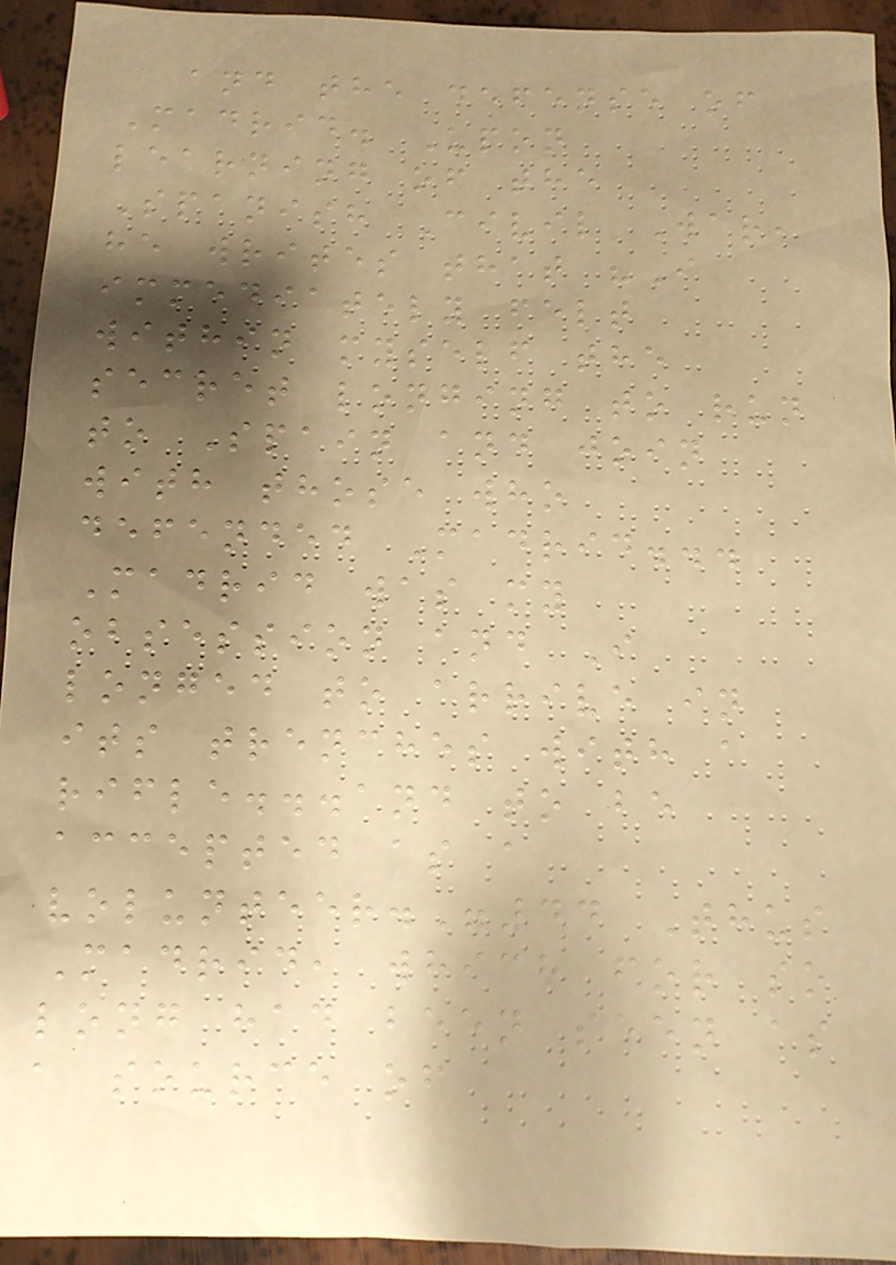and the defense of
Madrid. Upon
learning of the
Spanish Civil War,
he writes that "I
immediately felt
within myself the
secret longing to run
to Spain and join
with those who
defended Madrid...
Madrid was my
obsession and I
longed to arrive in
its trenches with a
rifle...and to be
accepted as a
volunteer."44 Thus
Madrid, which for so
long had been seen as
a source of
